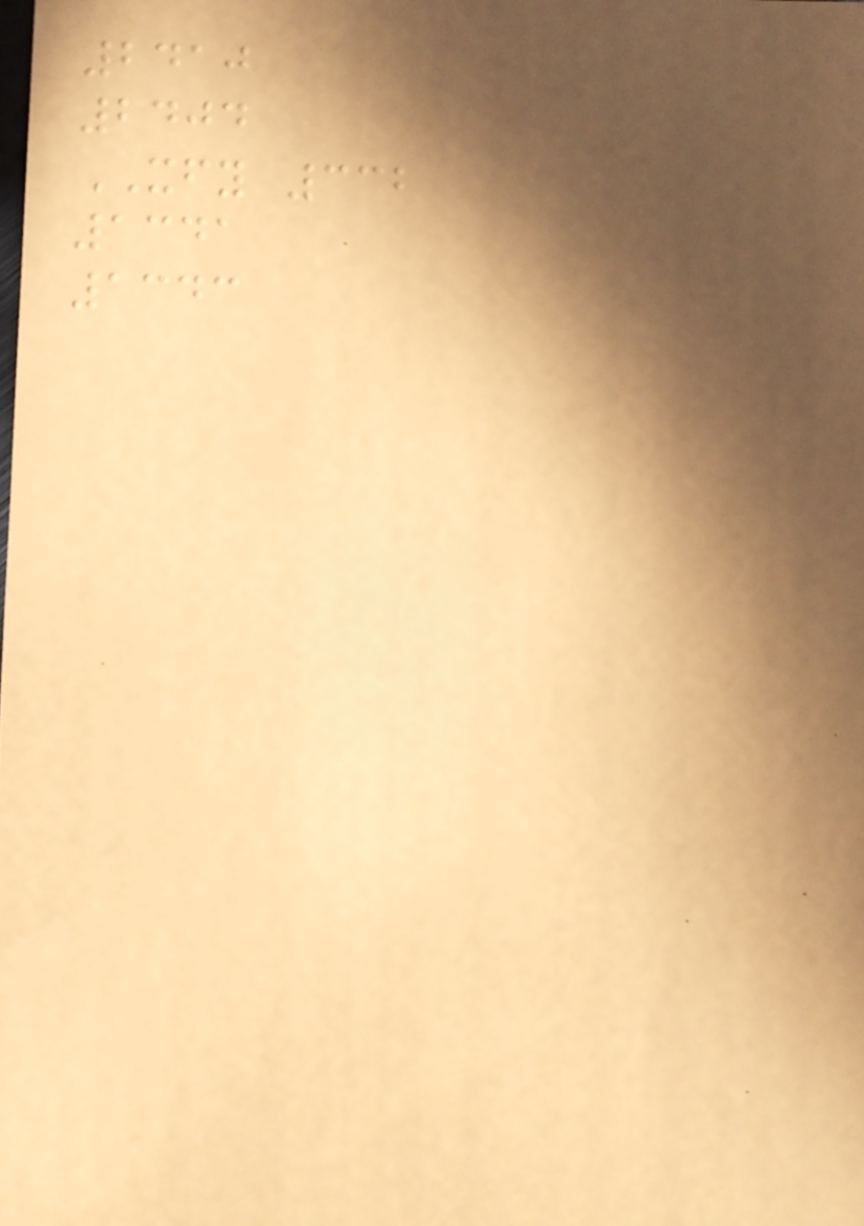2410
2404
XFY 332
1341
1343
